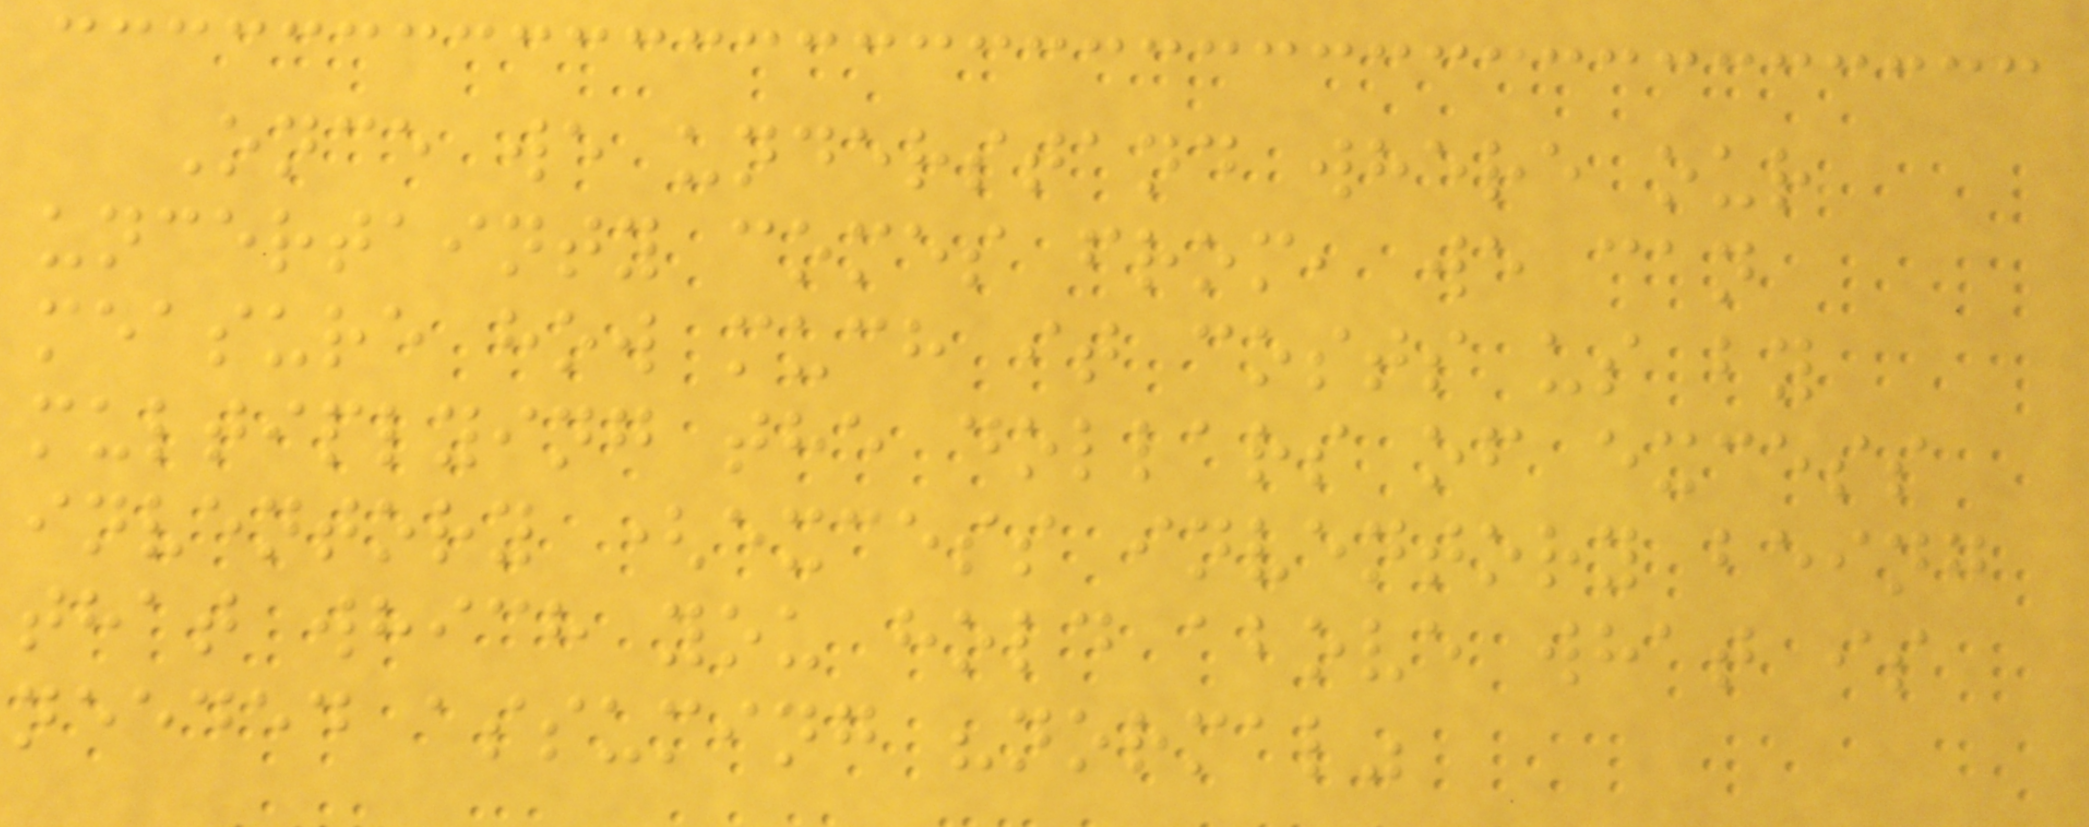Once we understand where our
uncertainty comes from, we can
measure how much it costs us by
multiplying the dollars of excess
inventory (excess inventory being
that which you hold above what is
needed assuming "normal"
